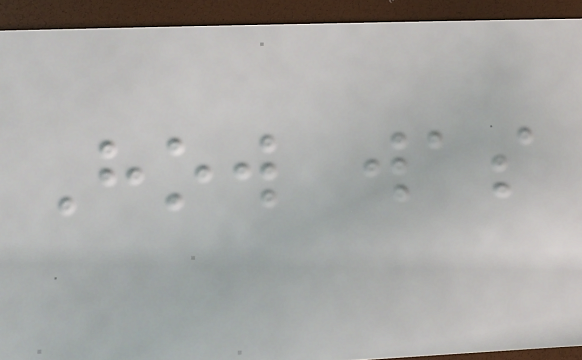How was
